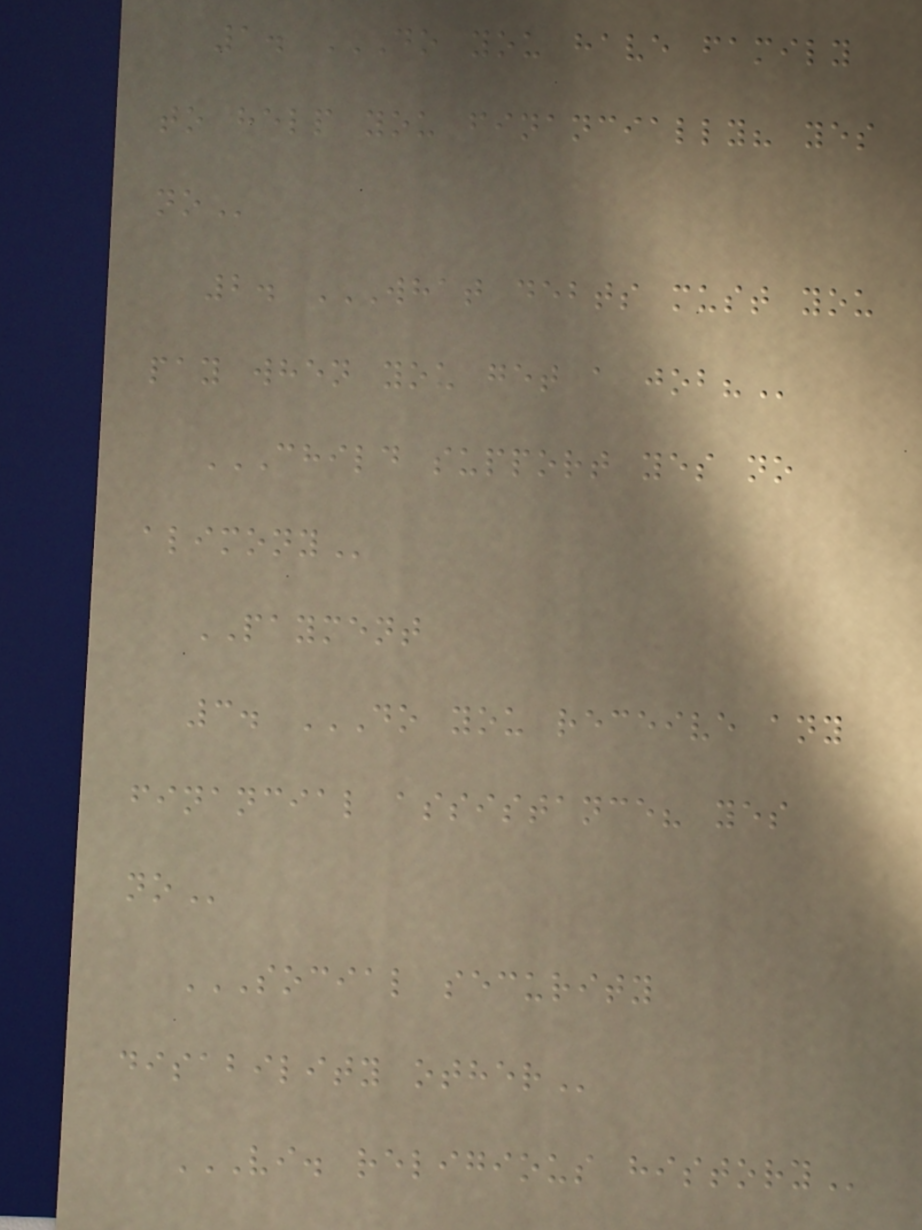1. DO YOU HAVE FAMILY
TO HELP YOU FINANCIALLY? YES
NO
2. WHAT DEBTS MUST YOU
PAY WHEN YOU GET A JOB?
CHILD SUPPORT YES NO
ALIMONY
PAYMENT
3. DO YOU RECEIVE ANY
FINANCIAL ASSISTANCE? YES
NO
SOCIAL SECURITY
DISABILITY OTHER
VI. RELIGIOUS HISTORY
